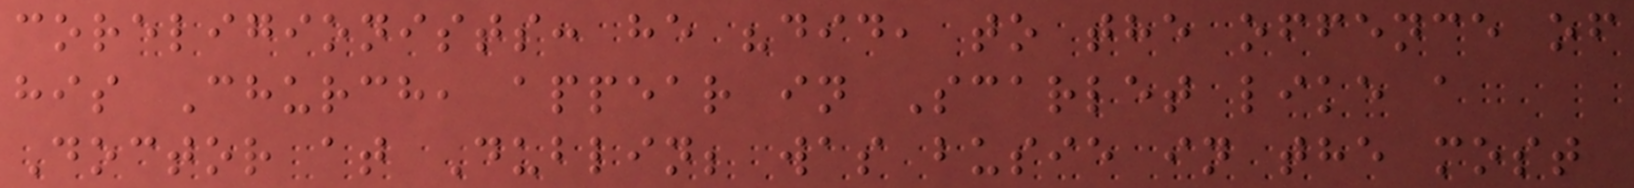coreligionists: he "did, to the offence of
his Church, appear in Scarlet like a
Doctor at Dublin; was busie in the most
